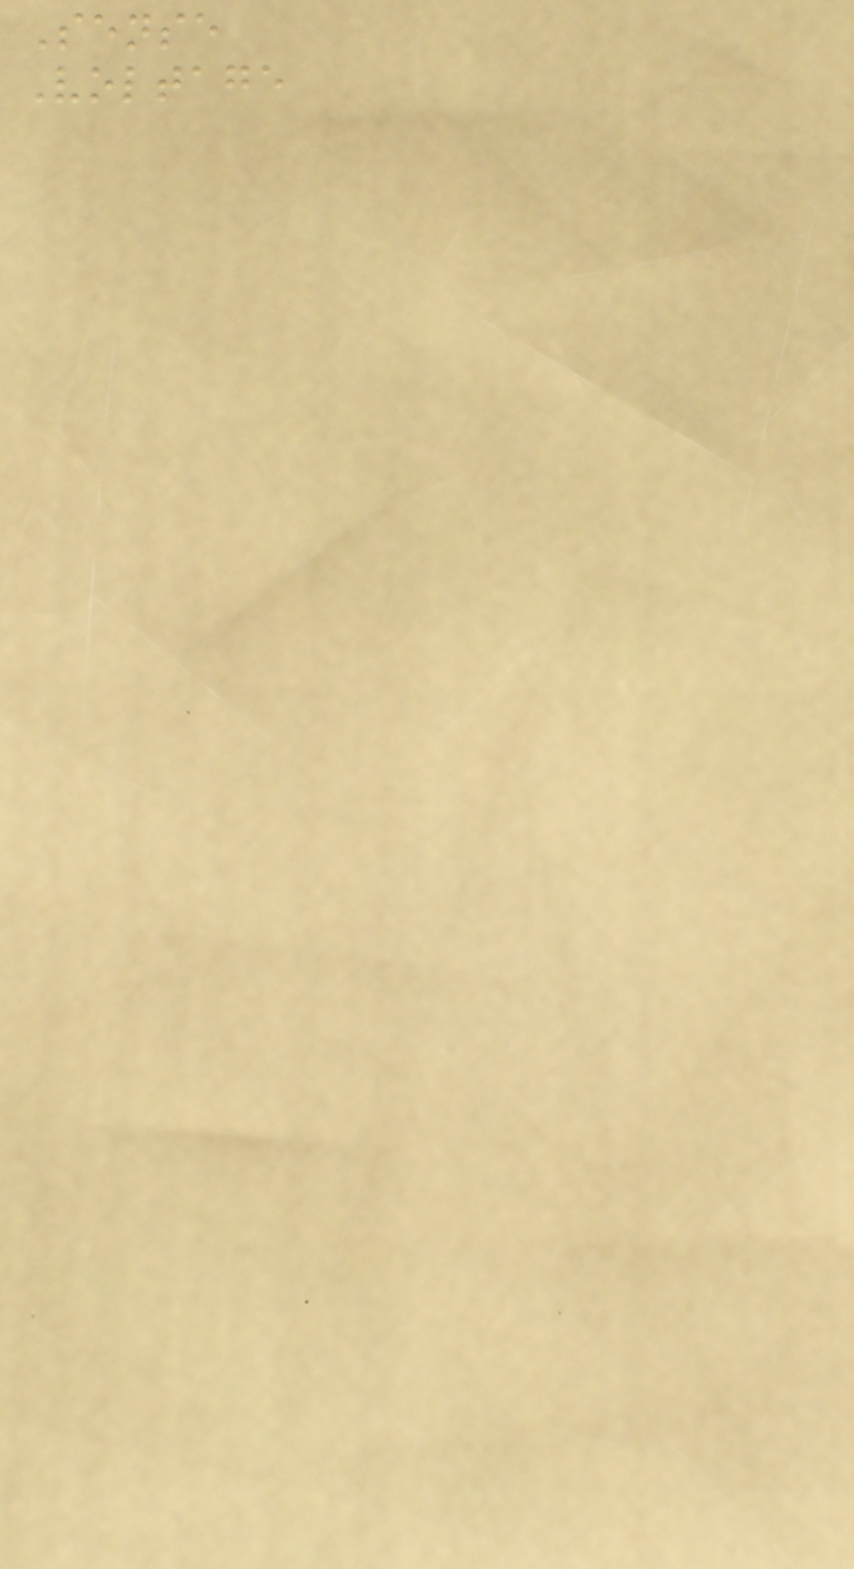Sense
Voltage
